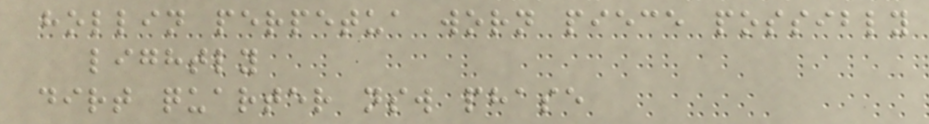hollin perpetua worn piece possibly
lightly
dirt quarter nsw phase
